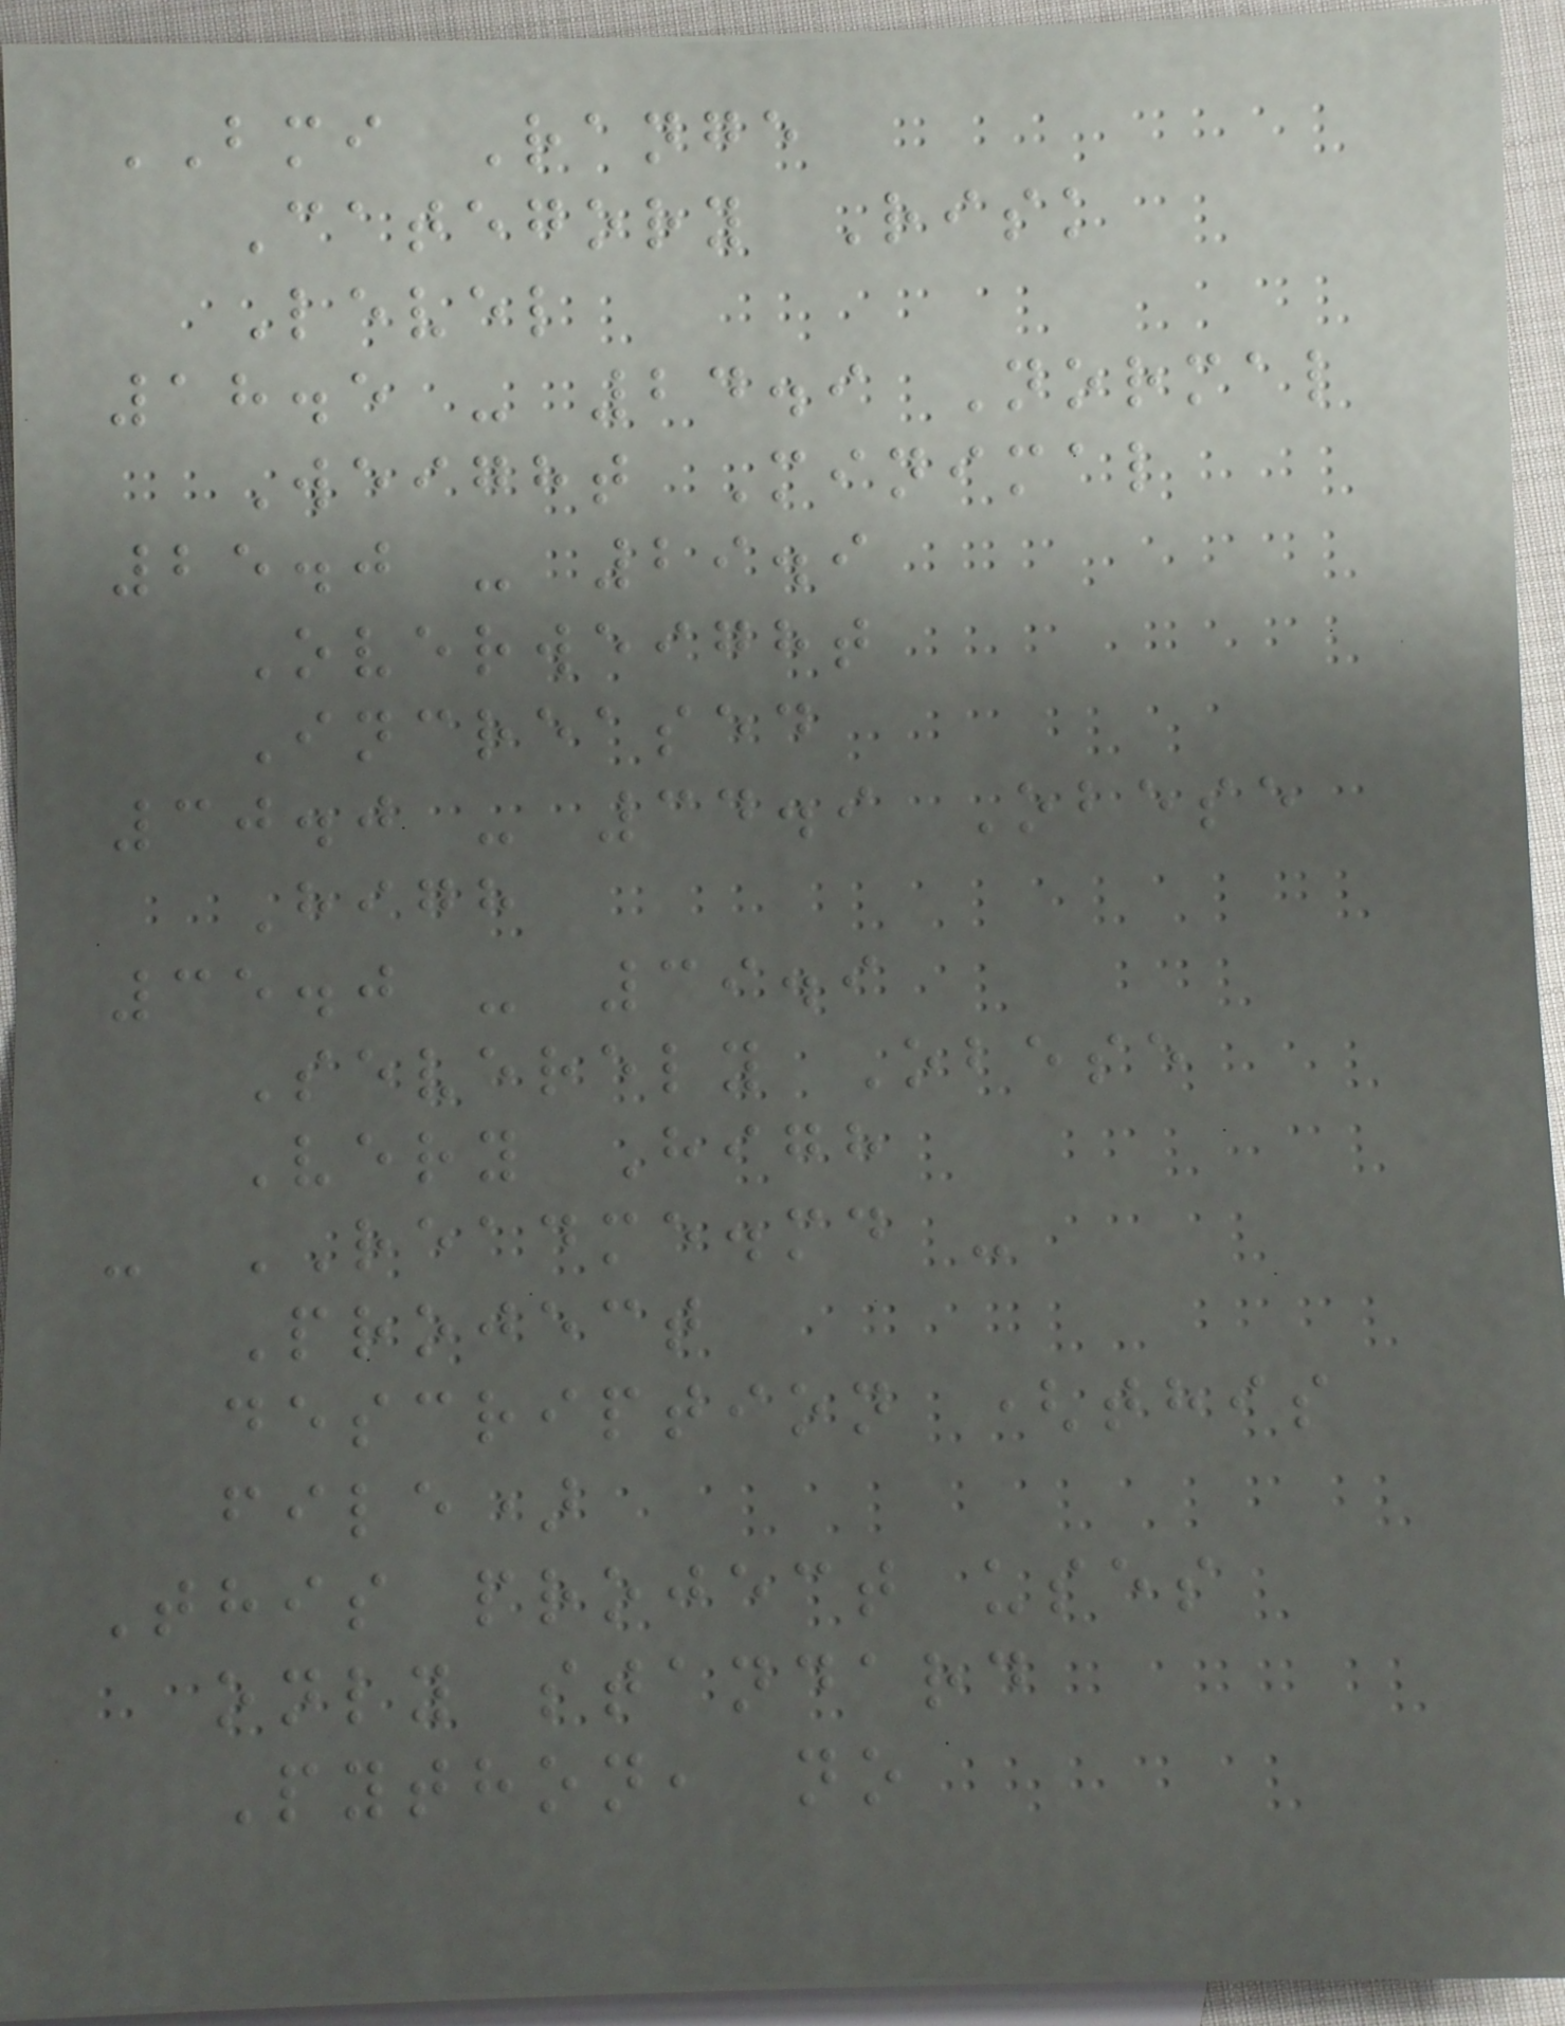BMI Range
Category Risk
Level
18.5 - 24.9 Normal
Weight Minimal
25.0 - 29.9
Overweight
Increased
30.0 - 34.9 Obese
High
35.0 - 39.9
Severely Obese
Very High
- README.md -
Project
description (this
file)
This project uses
only standard
Python, no
